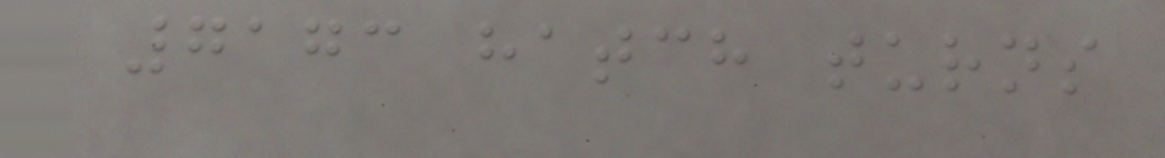7173 hatch turns
